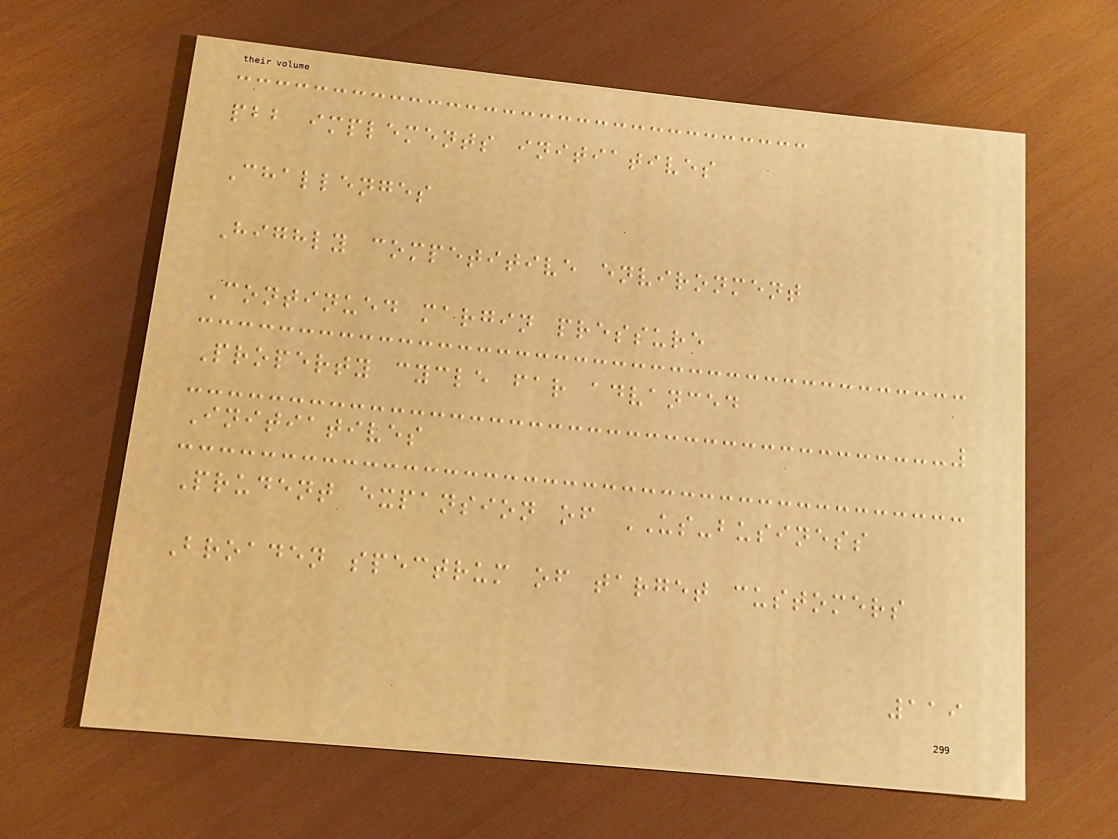pbb implements initiatives
Challenges
Highly competitive environment
Continued margin pressure
Property cycle far advanced
Initiatives
Prudent expansion of US-business
Broaden spectrum of target customers
119
